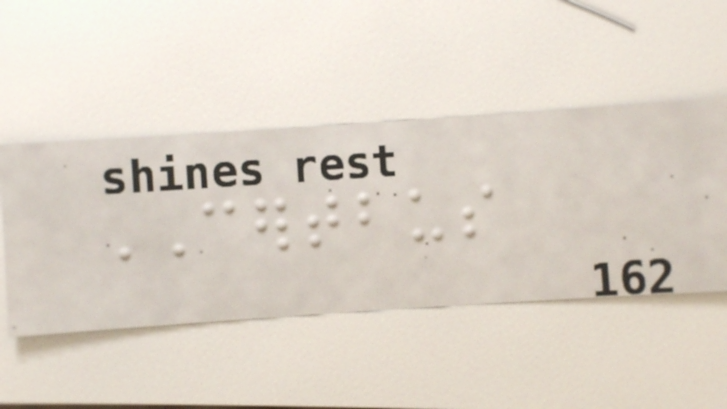CERTBUS
